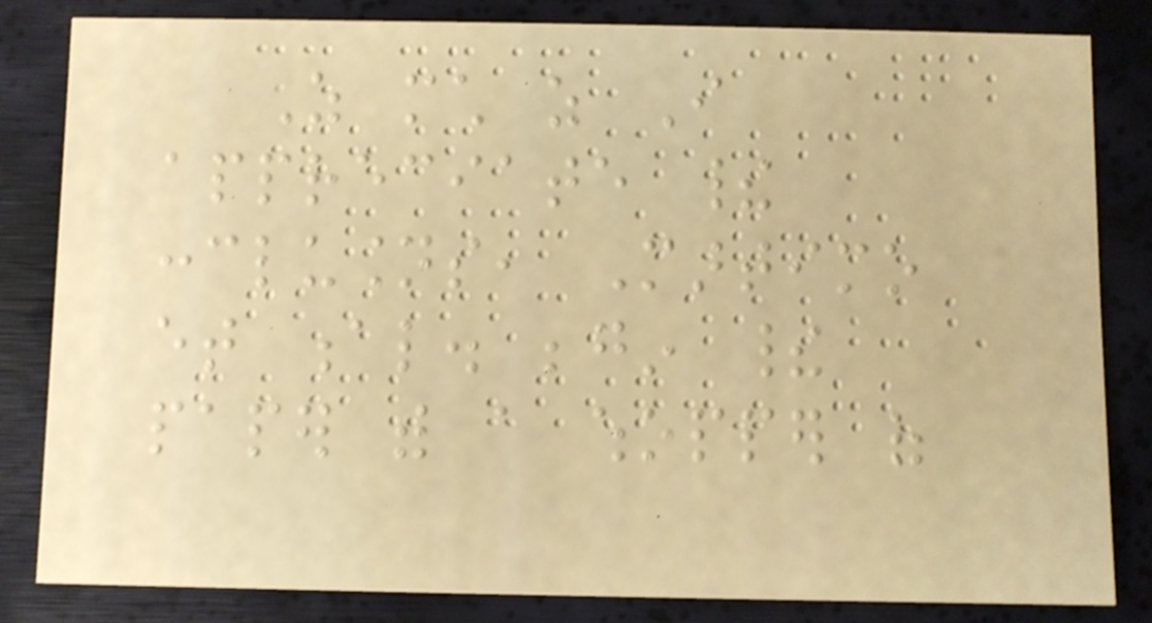As much as I
appreciate their
conclusions, Martimo
et al. begin their
paper with a whopper of
